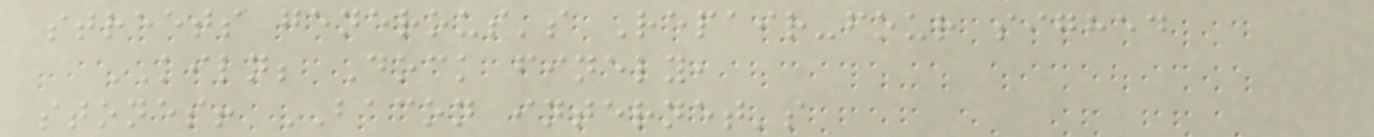streets generous's Repair-four sighed
KILN; Dock finely,
stones! BACON internet's
